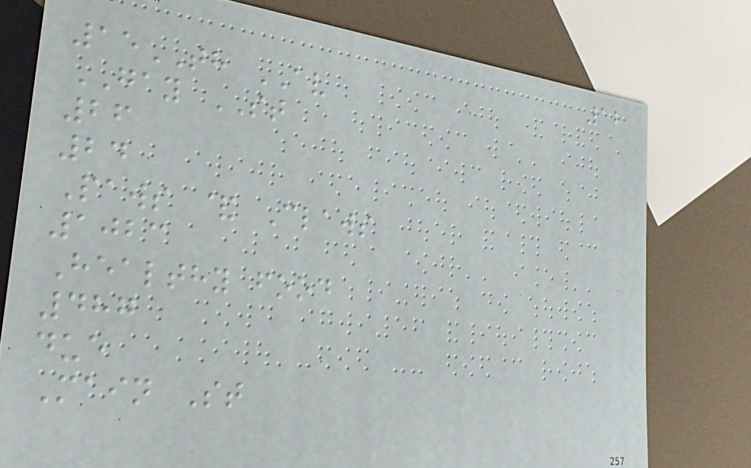12
15TH AV
GAY ST
26
24
Paws & Claws
1023
Healthy food
487
due
Main St
